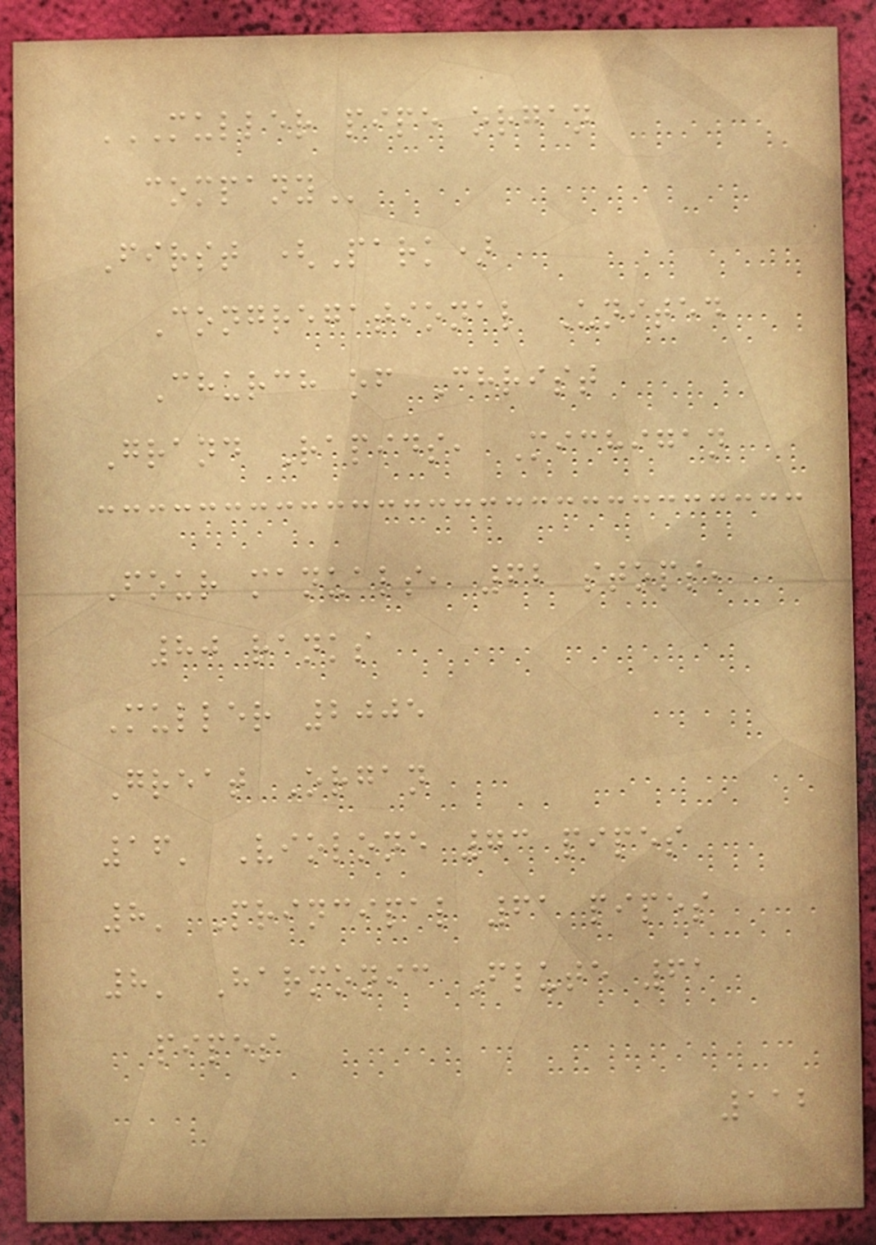MULLER PIPE ORGAN
COMPANY
First (Park)
Congregational United
Church of Christ
Grand Rapids, Michigan
Four manuals, 62 stops,
80 ranks
Muller 2005
Great Organ
16' Violone 73 pipes
8' Principal 61 pipes
8' Harmonic Flute 61
pipes
112
